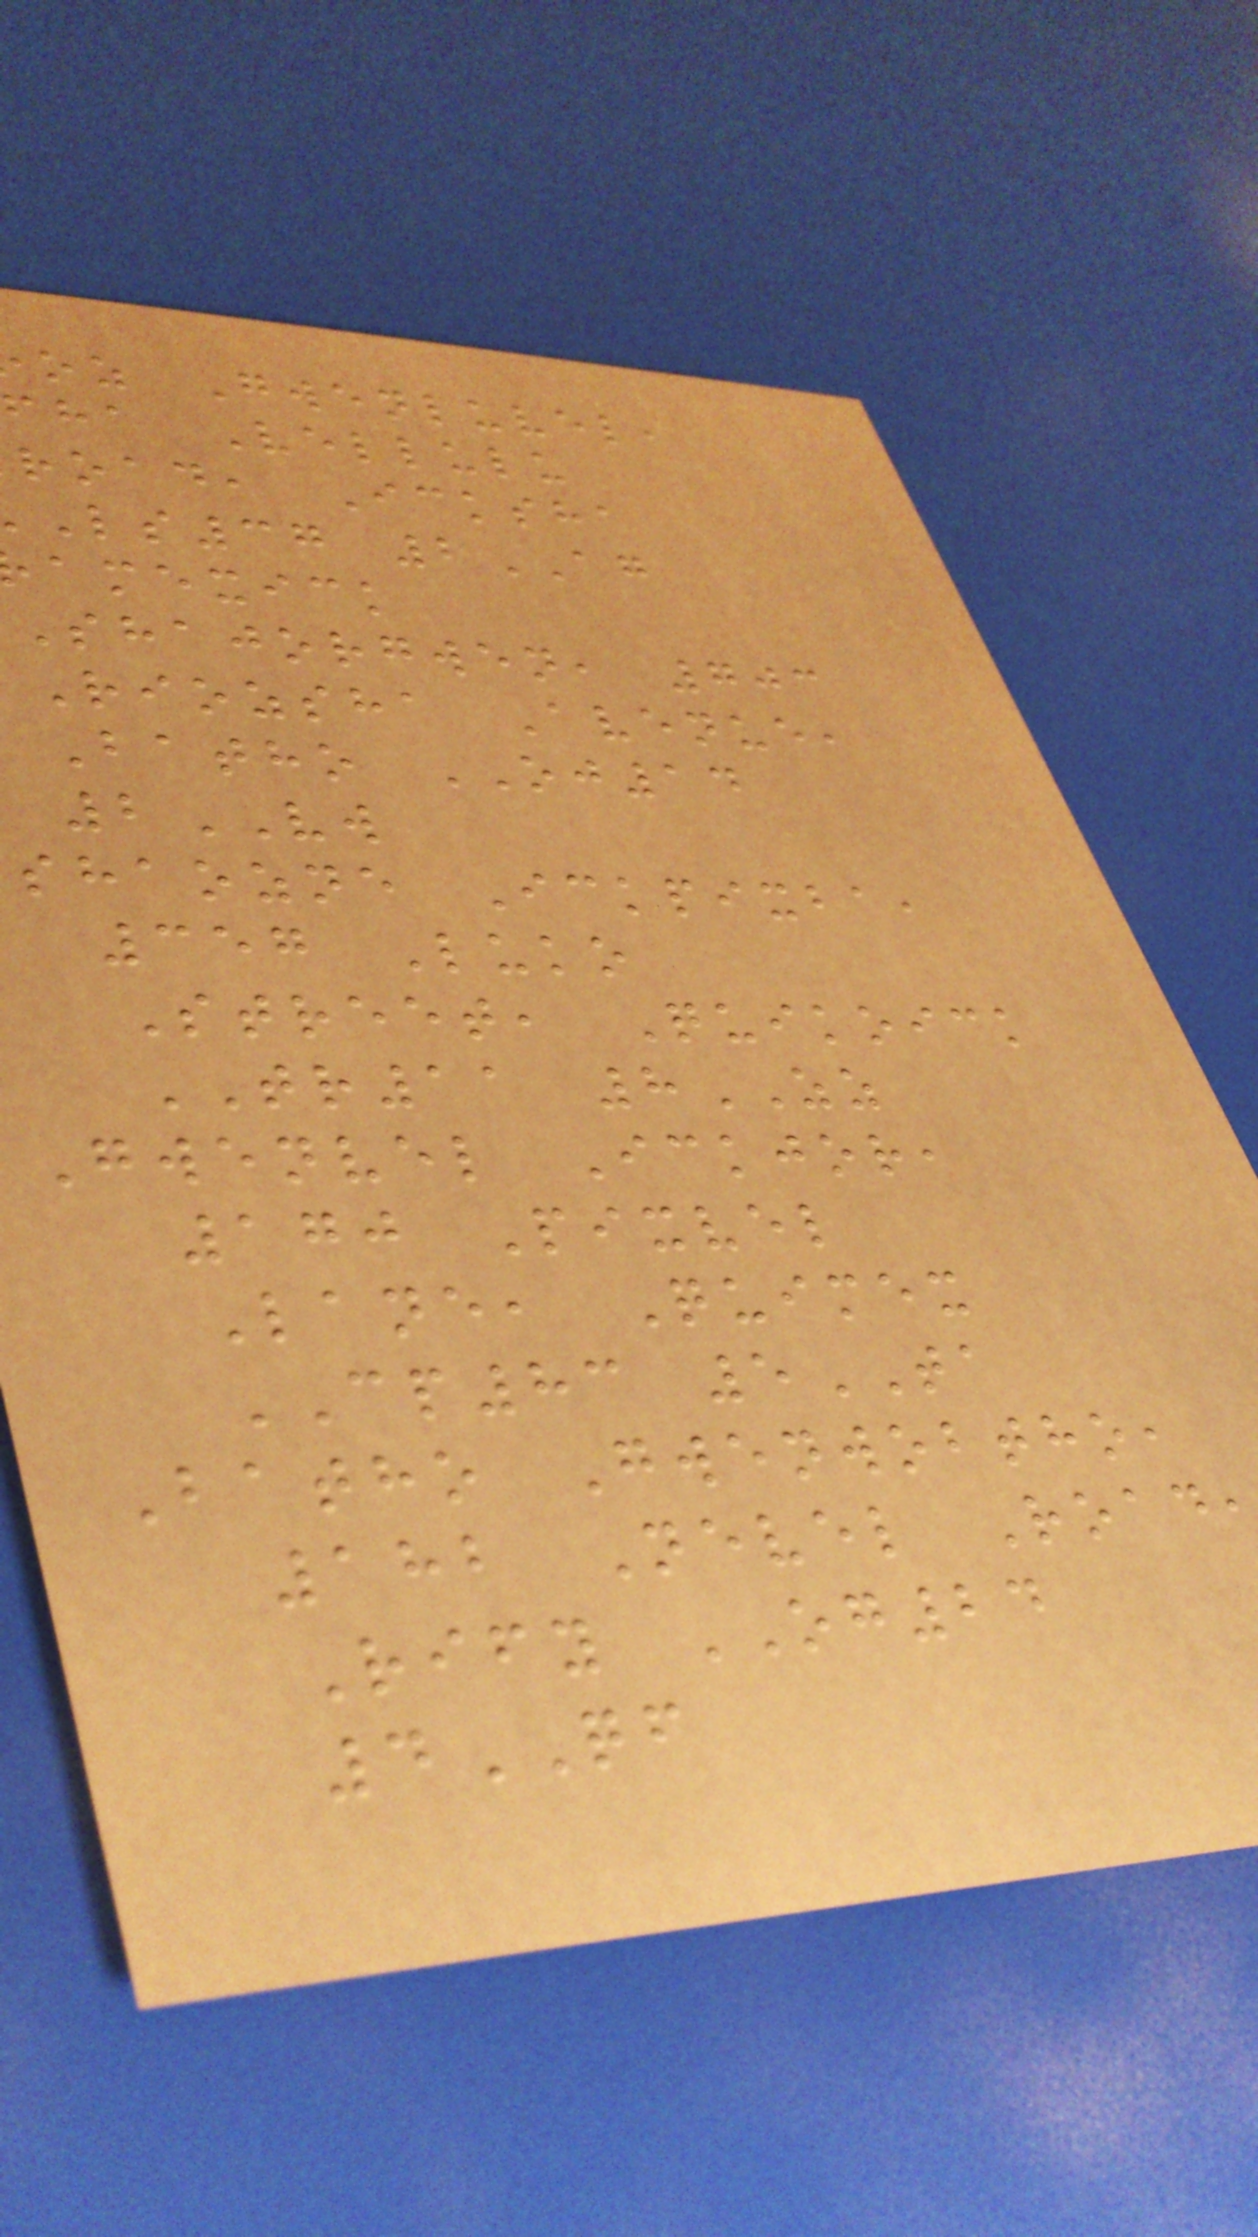oz Gwenluvel,
fha Vellulu
road, Icksha
ls37 2AG
amexick
Shajorgwen, 703
Riozsha Avenue,
Batho OJ14
2VW
shaozne Ickpixba,
357 Luko
Street, Quikoick
TR11 8ZZ
Gwenvel Ickjor,
170 Pixvel
Lane, Quimex
CP83 5TA
Batho Gwenwobtho,
182 Nevel Road
Rify OG24
4QF
